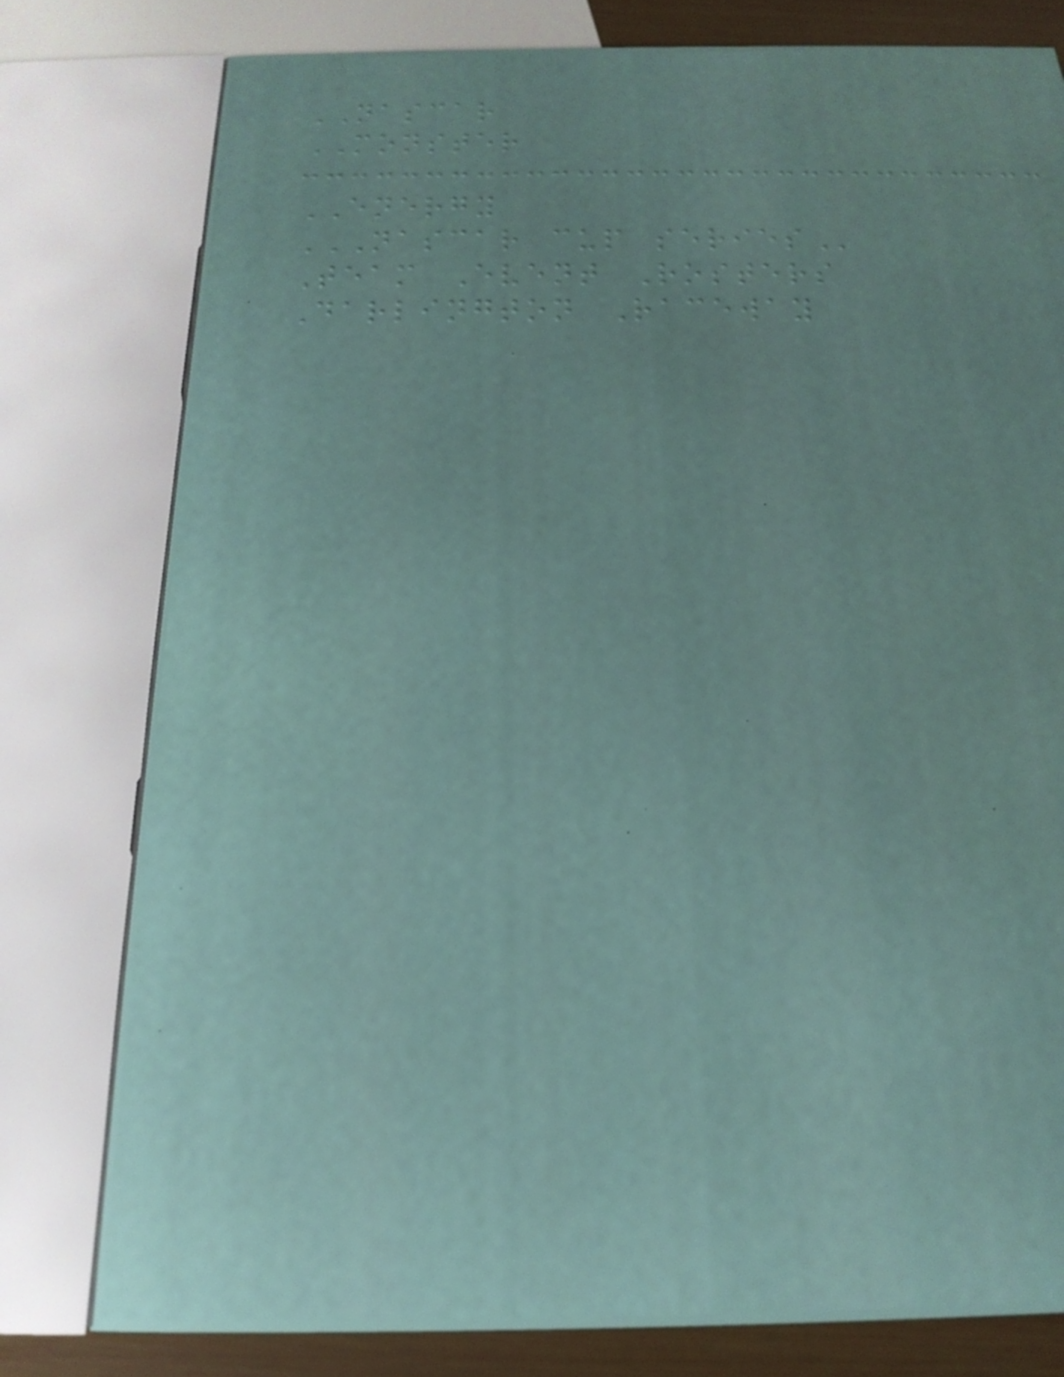NASCAR
MONSTER
ENERGY
NASCAR CUP SERIES
Team Event Rosters
Darlington Raceway
